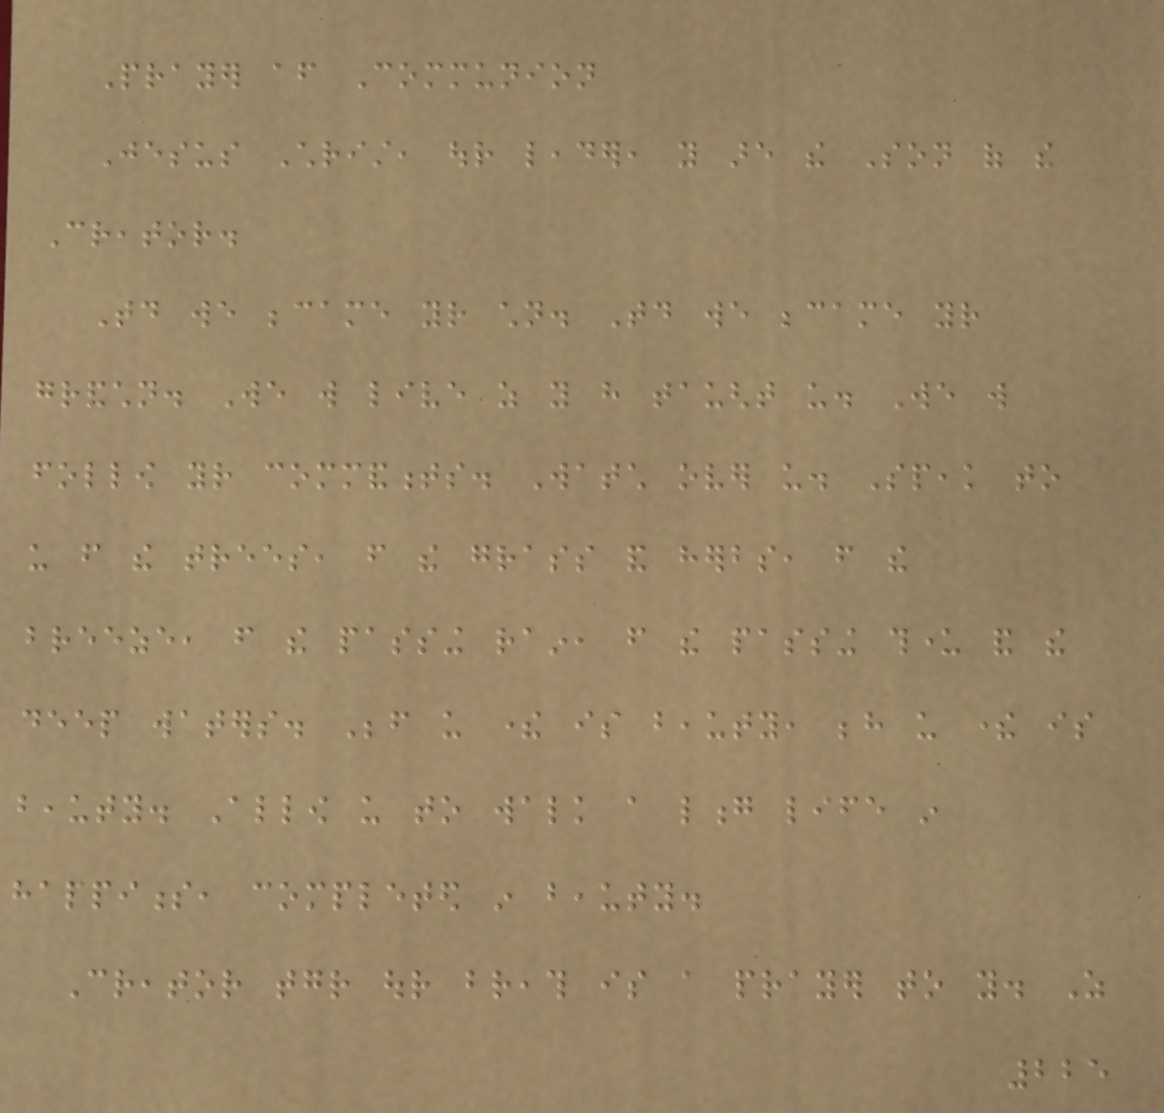Prayer after Communion
Jesus Christ, our leader, you are the Son of the
Creator.
Today we became your children. Today we became your
grandchildren. We will live as you have taught us. We will
follow your commandments. Watch over us. Speak to
us from the trees, from the grass and herbs, from the
breeze, from the passing rain, from the passing thunder and the
deep waters. Before us there is beauty, behind us there is
beauty. Allow us to walk a long life in
happiness, completed in beauty.
Creator together our breath is a prayer to you. As
225
